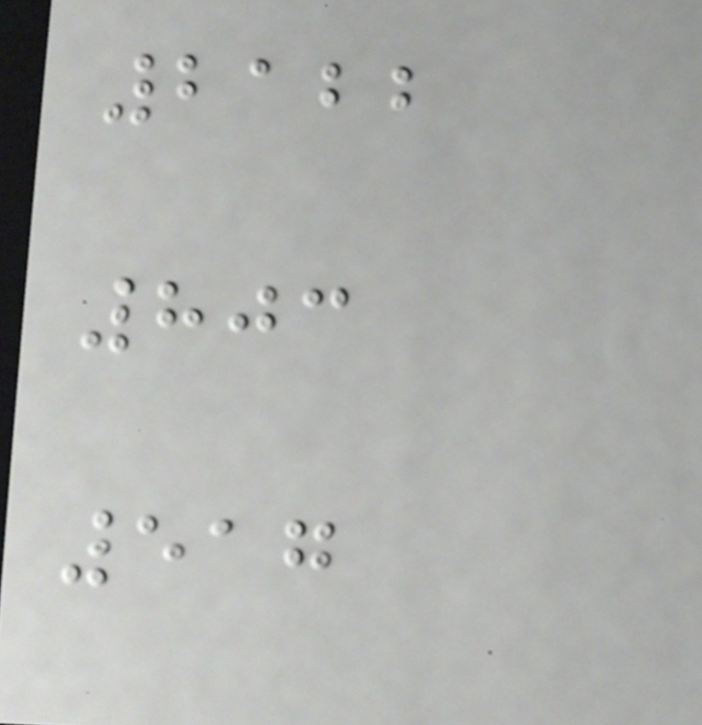2122
803
517
